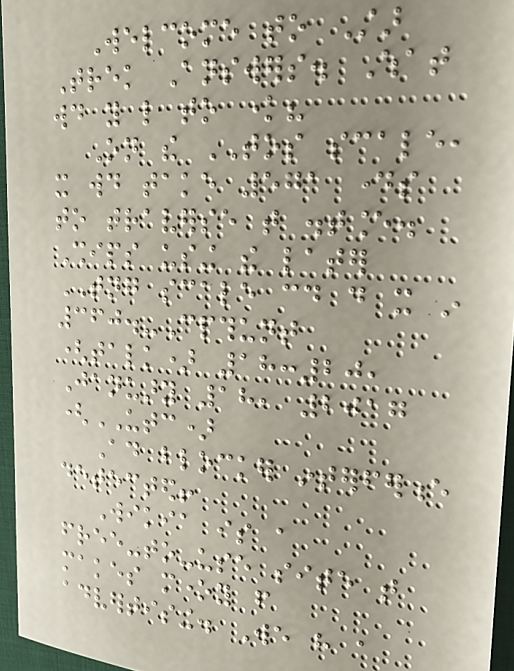Welcome to Star
Trek Answers. What
would you like to know?
On the TOS scale,
it would take 571 days
to traverse that distance.
Ships using the later
TNG scale could do it in
360.-Cpthunt
(talk) 18:20,
January 18, 2017
(UTC)
Ad blocker interference
detected!
Wikia is a
free-to-use site that
makes money from
advertising. We have a
